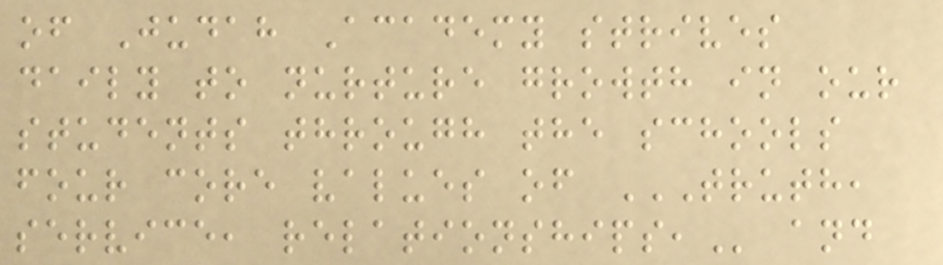of Judah Academy strives
daily to nurture growth in our
students through the schools
four core values of TRUTH,
SERVICE, RELATIONSHIPS, and
